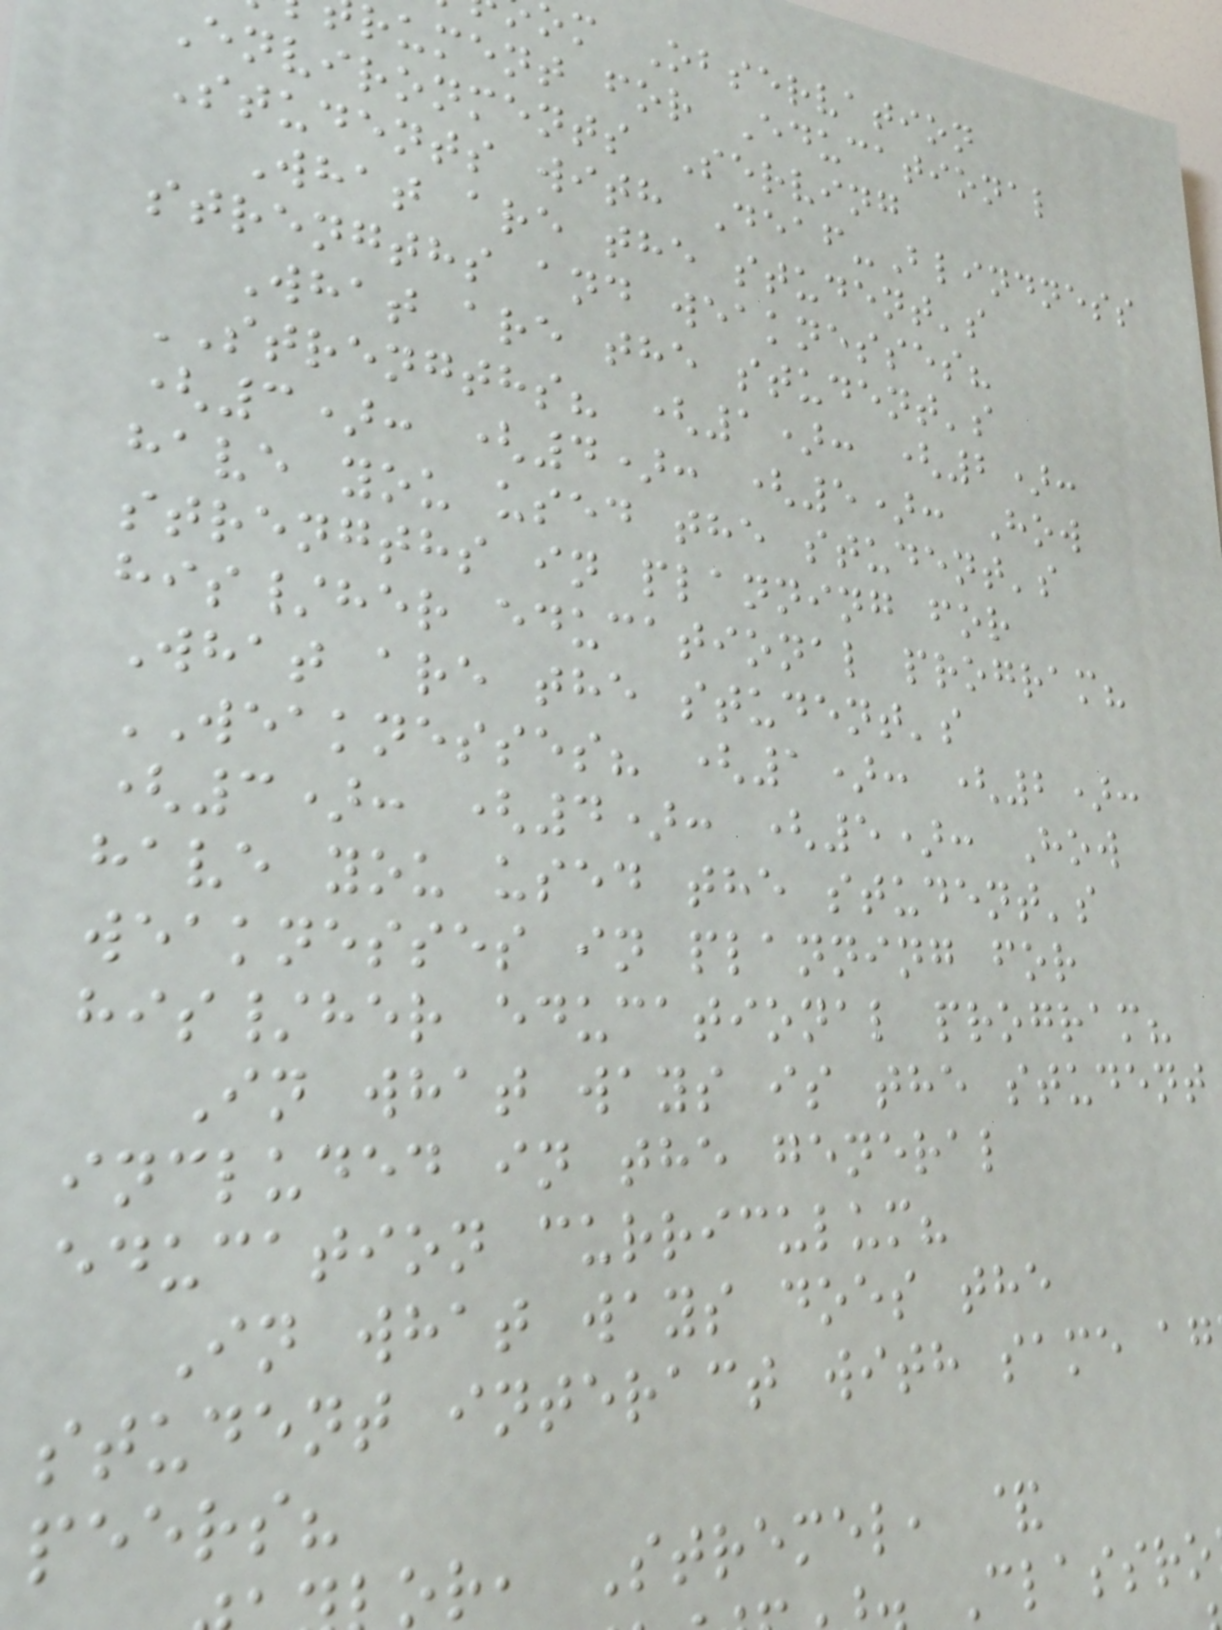om Observation
rument for Educational
Environments Serving
Students with Deaf-Blindness
What are the student's
strengths and weaknesses?
What are the student's
STRENGTHS? (1): (2):
(3): (4): (5): How
have you used the student's
strengths in planning for
his/her educational program?
What are the student's
WEAKNESSES? (1): (2):
(3): (4): (5): How
have you used the student's
weaknesses in planning for
his/her educational program?
In what ways is the student
included in the general
education curriculum?
In what ways does the
student interact with same ag
peers?
or, Stremel, &
Classro
